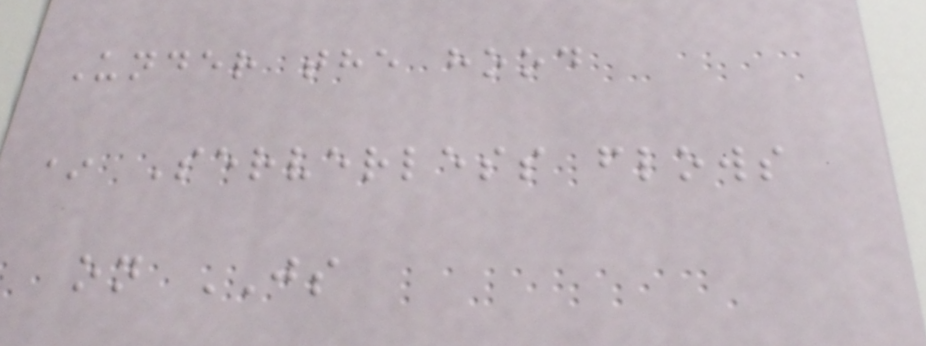Under the hood
* Serverless flows
on JS
